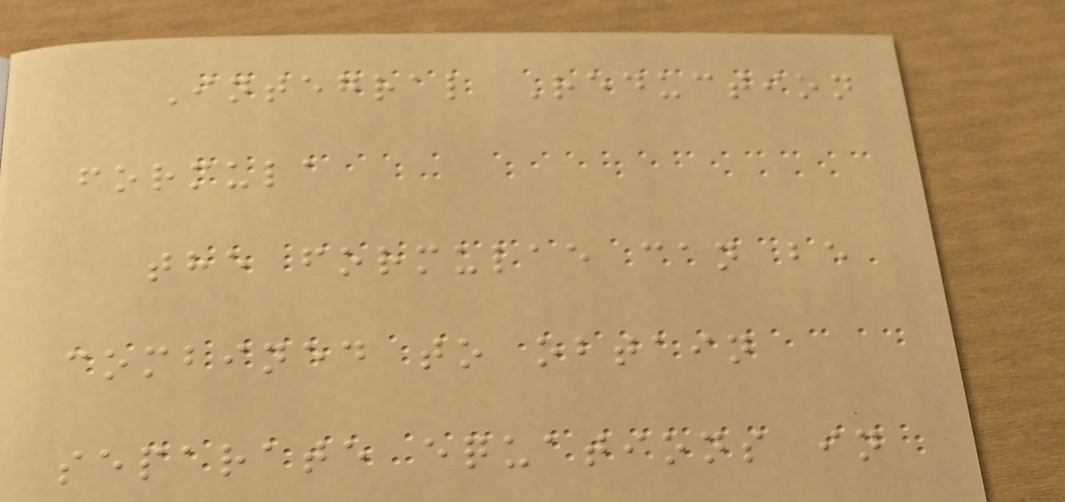Integral Reduction
formula
the formulae can be
combined to obtain
separate equations in
